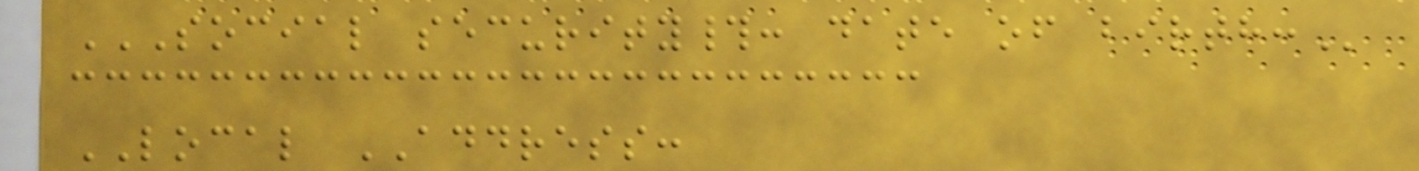SOCIAL SECURITY#: DATE OF BIRTH:
LOCAL ADDRESS:
